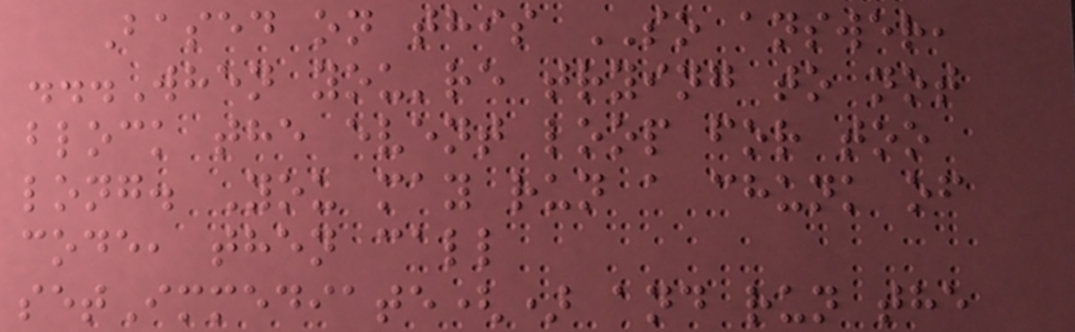Based on this SO answer,
...When you're trying to not
block the event loop for too
long. You may run a chunk of
code, then call
setImmediate() and run the
